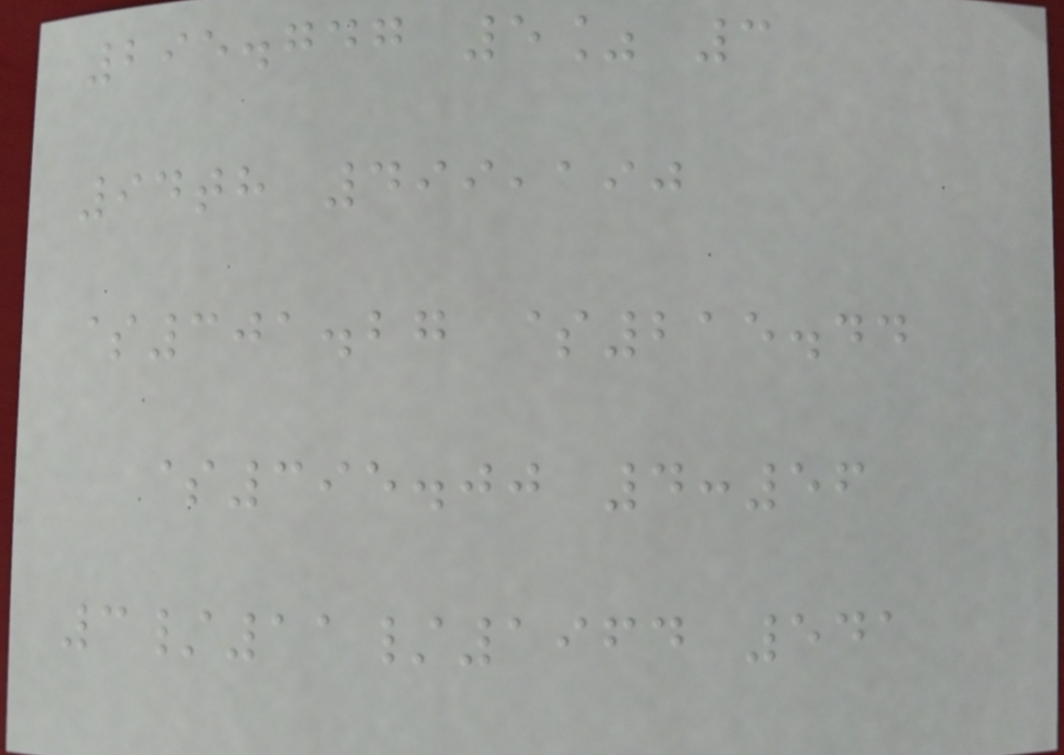295.747 5% 3
94th 499,190
$301.27 $215.44
$395.00 4:56
3/11/1964 541
